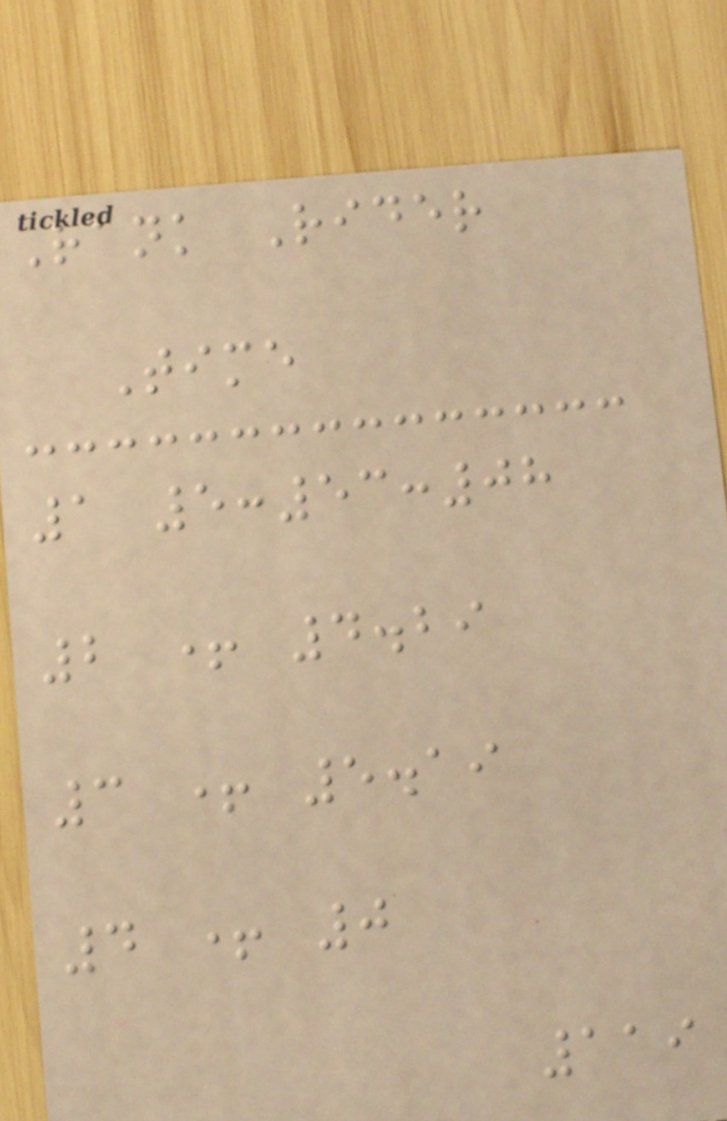Rank Rider
Time
1 5:53:08
2 + 4.29
3 + 5.19
4 + 0
119
